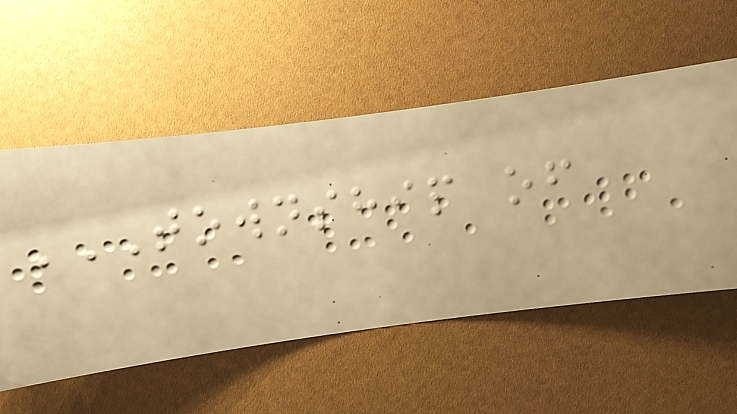TOWNSHIP OF
